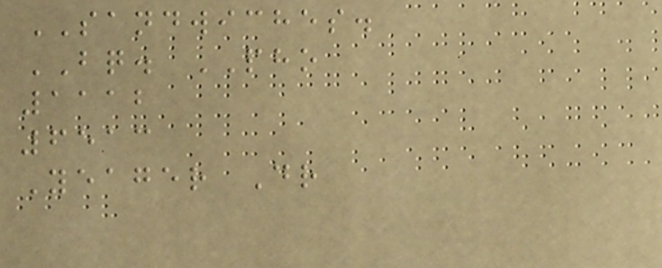SANDWICHES.
BQ. PHO
1112
6513
Yeager Dr
